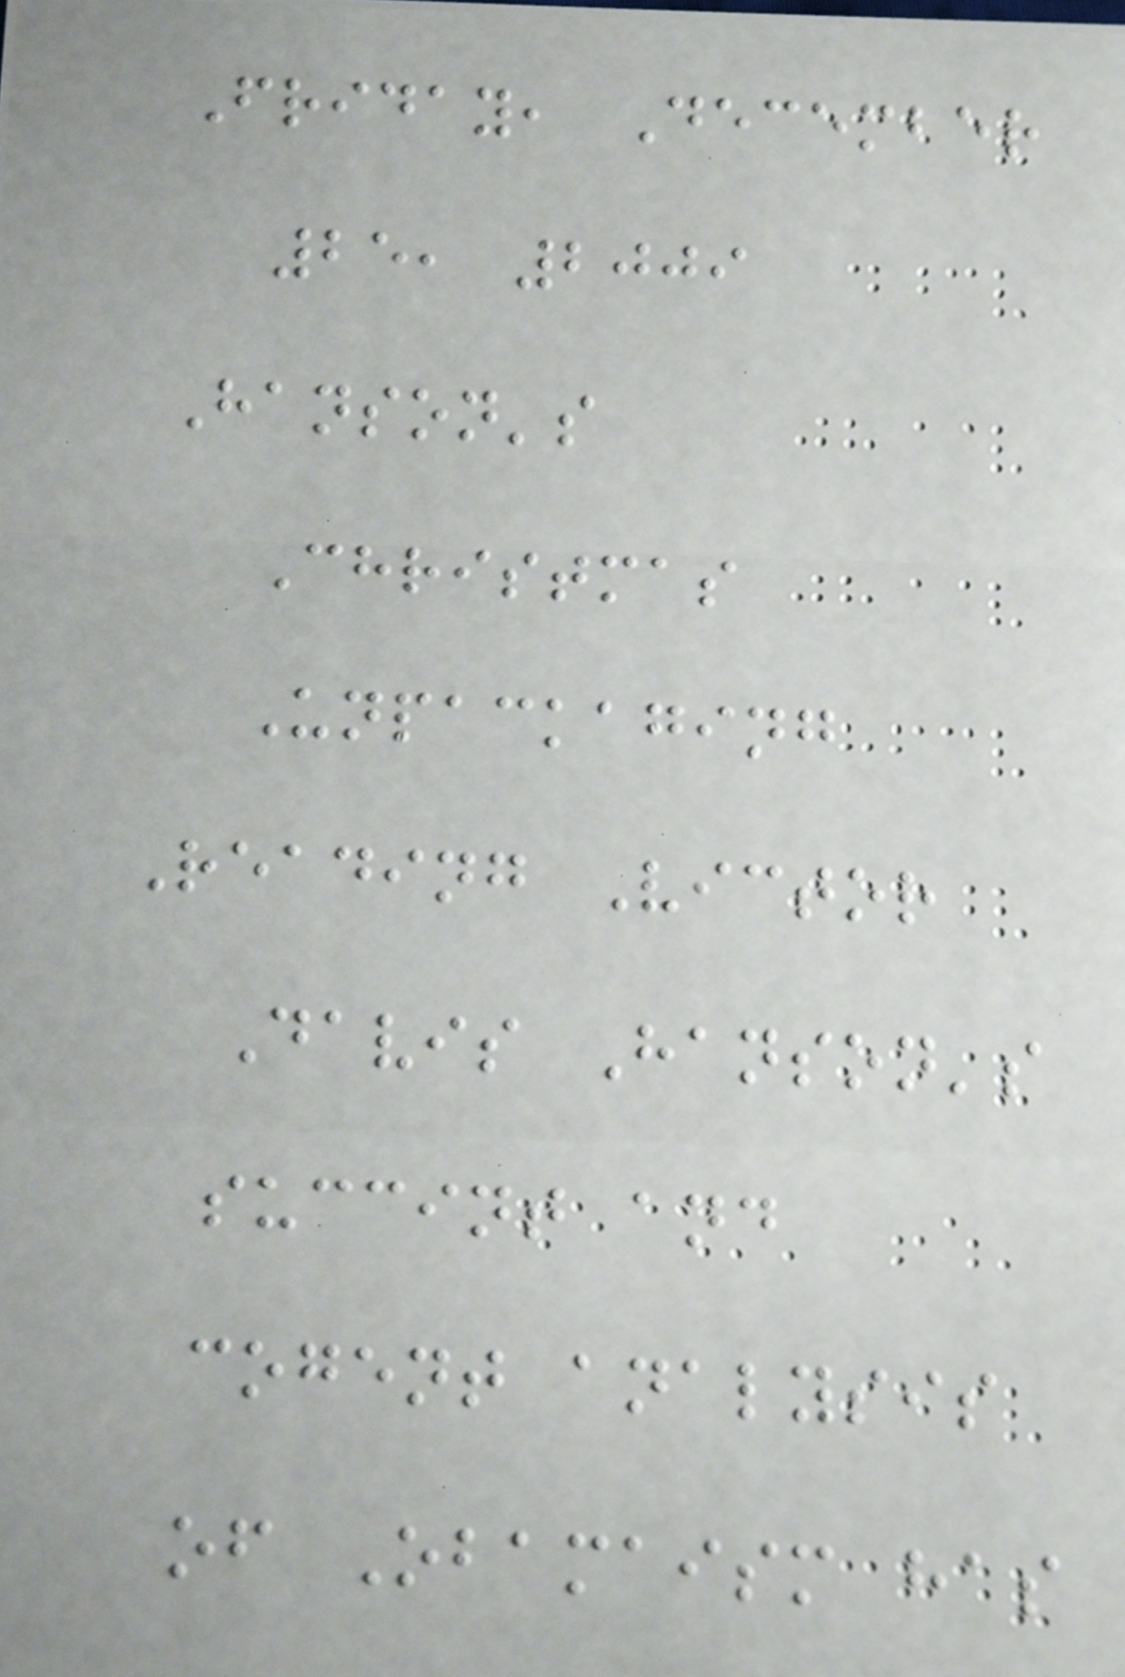Friday, December
25, 2009
Hanson's
Christmas
Unpackaging
Reading Victor
Davis Hanson's
succint and
cogent analysis
of Obamaism has
